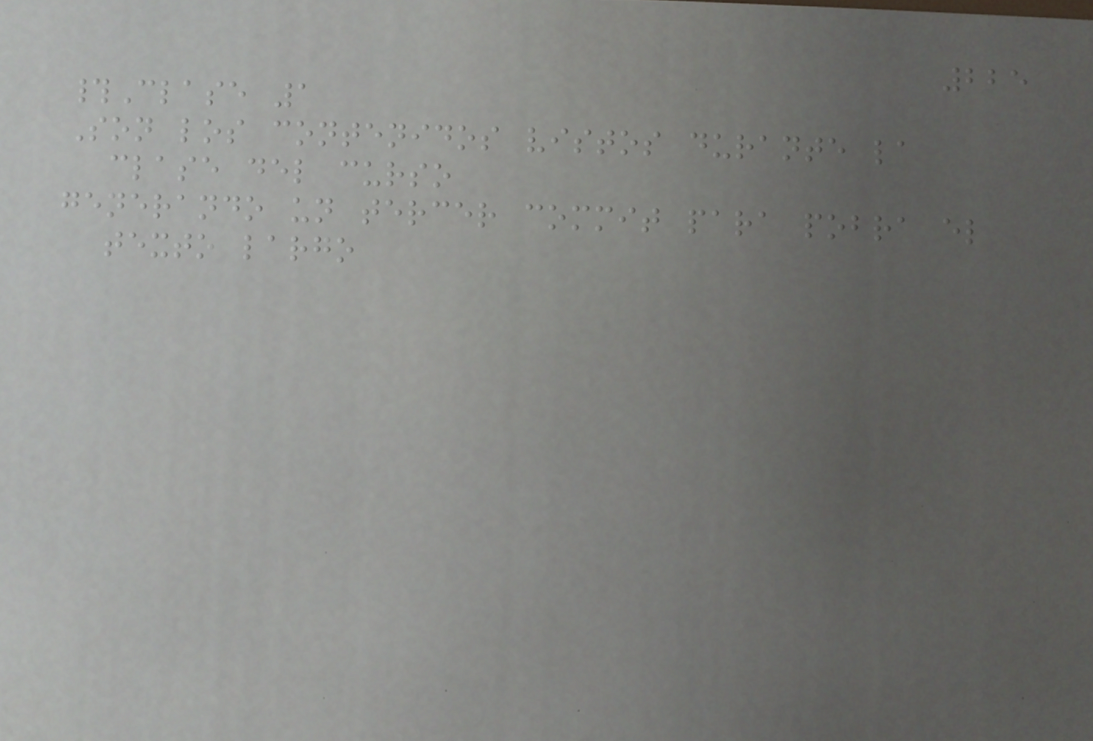225
#Clase 1
Son los contenidos vistos durante la
clase del curso
generando un tercer commit para pobra el
texto largo
